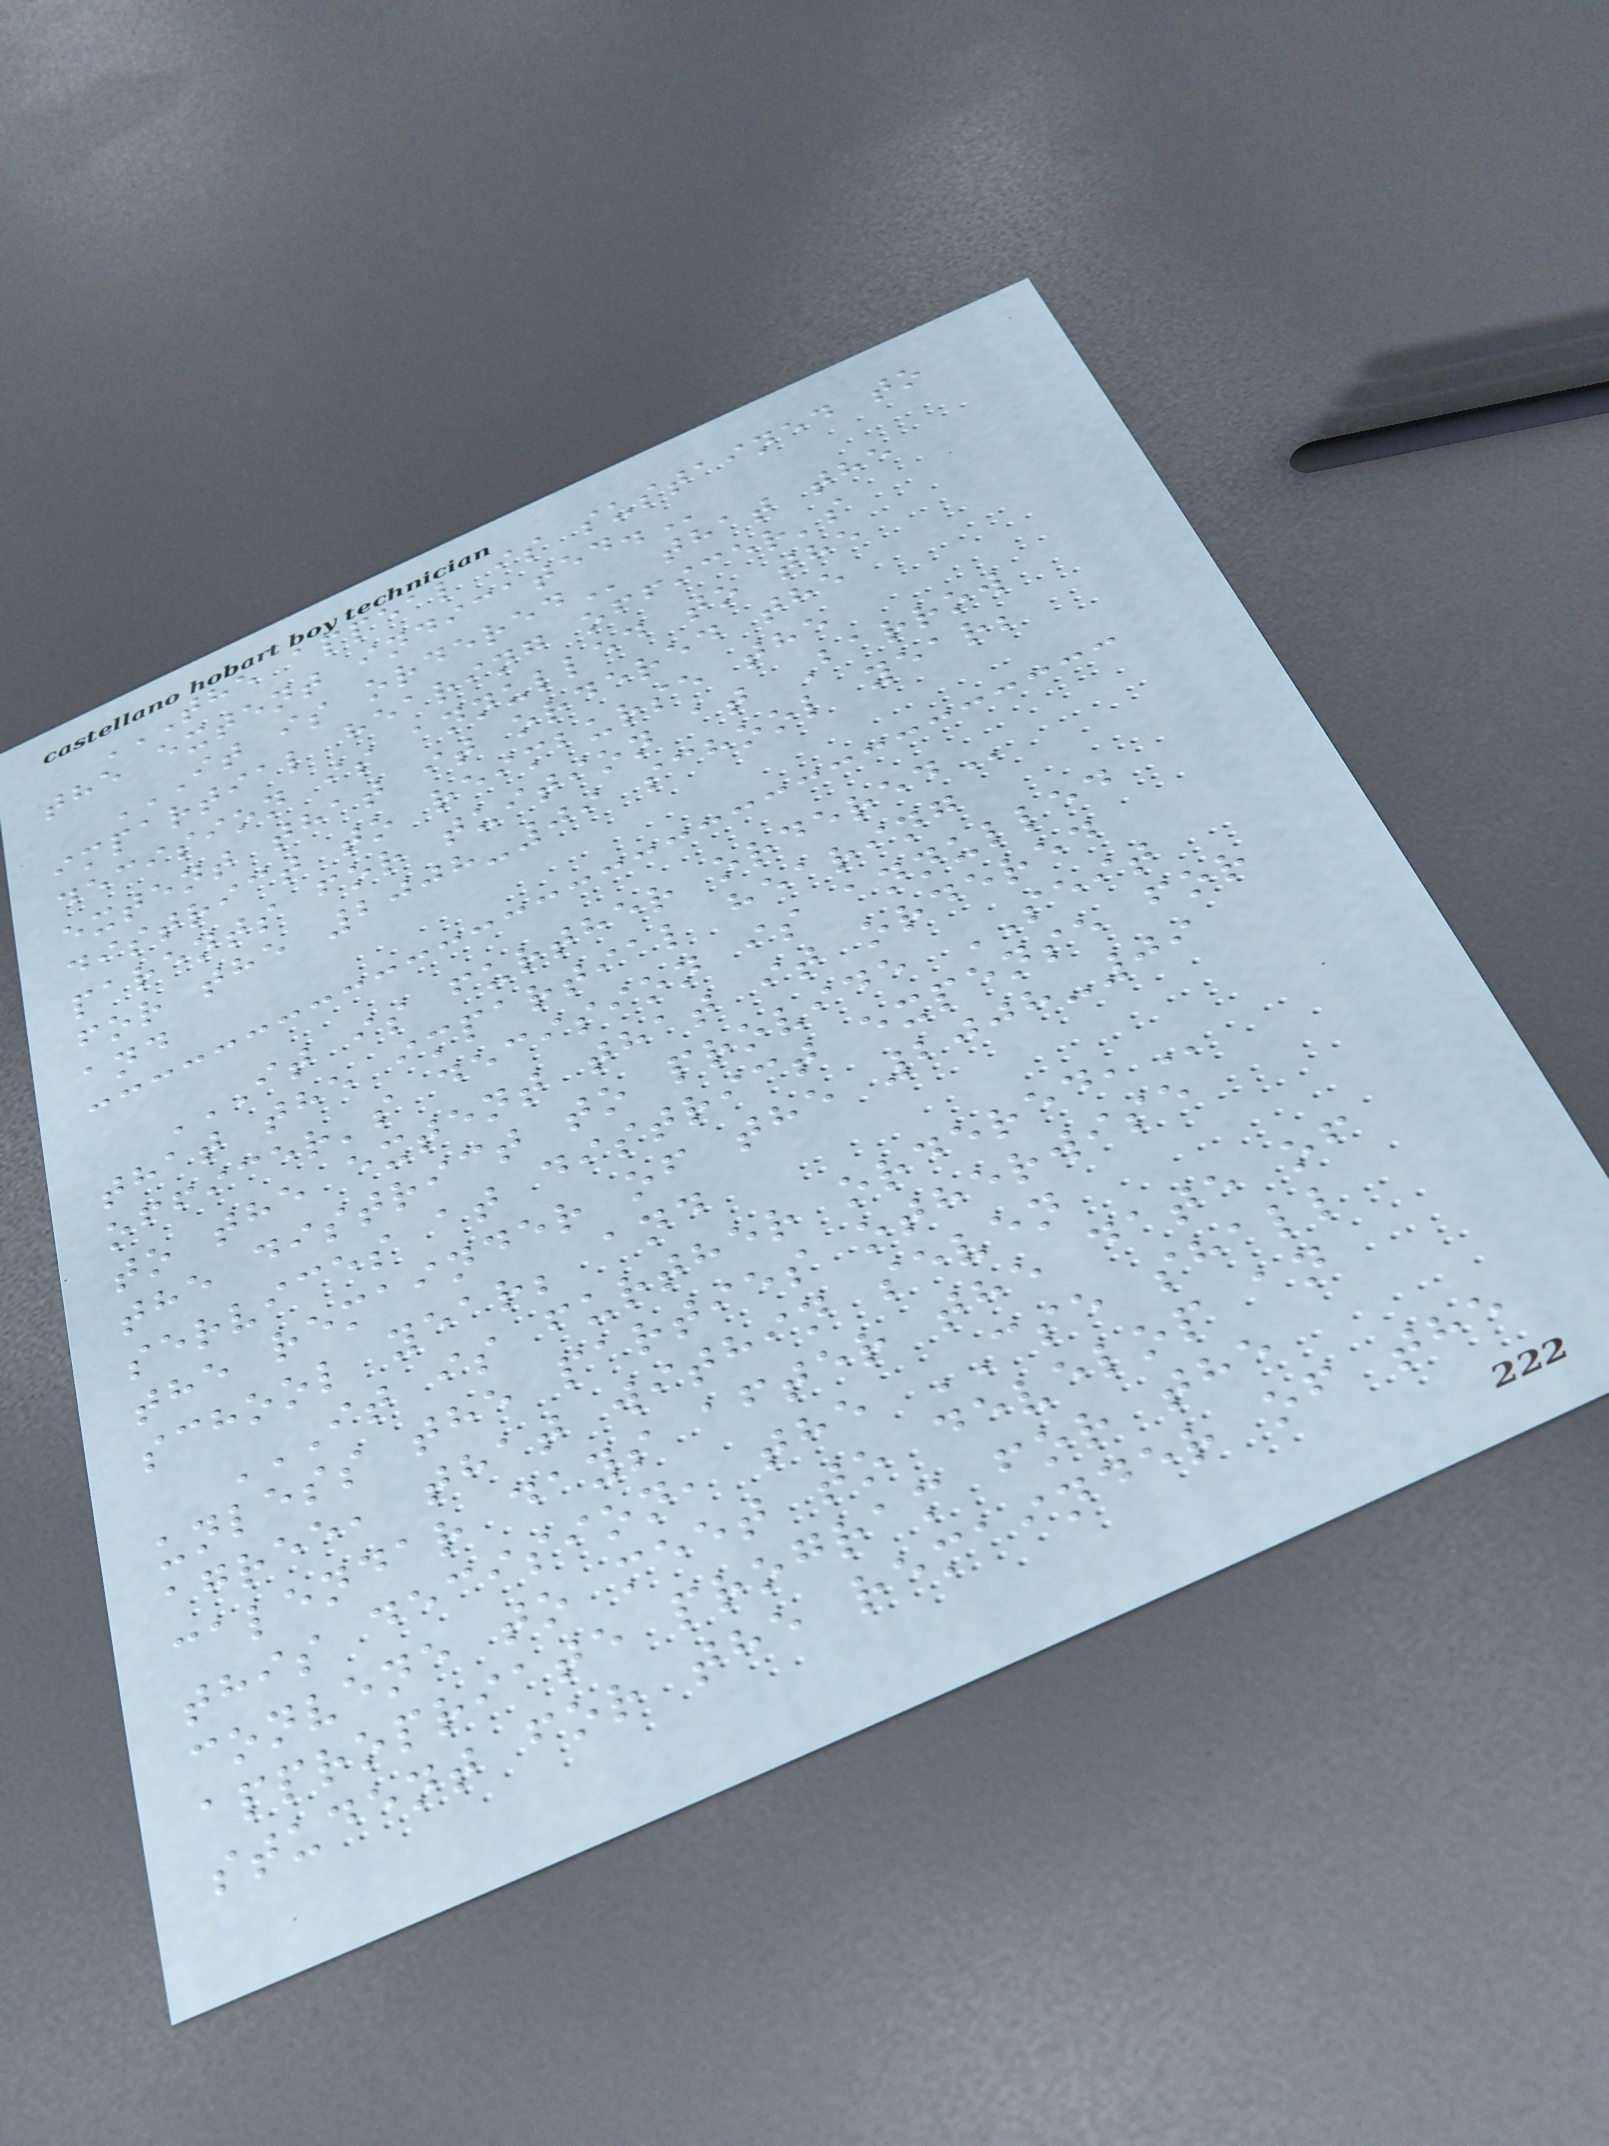THE APPEAL IS SUSTAINED TO
THE EXTENT INDICATED.
IT IS ORDERED that the
impartial hearing officer's
decision is annulled to the
extent that it ordered the
district to reimburse the
parents for tuition at Barrow
for the 2008-09 school year;
and
IT IS FURTHER ORDERED
that the impartial hearing
officer's decision is annulled
to the extent that it ordered
the district to provide SEIT
services at district expense for
the remainder of the 2008-09
school year; and
IT IS FURTHER ORDERED,
unless the parties otherwise
agree, that within seven
calendar days after the date of
this decision, the CSE shall
convene to meet to develop an
appropriate program for the
student for the remainder of the
